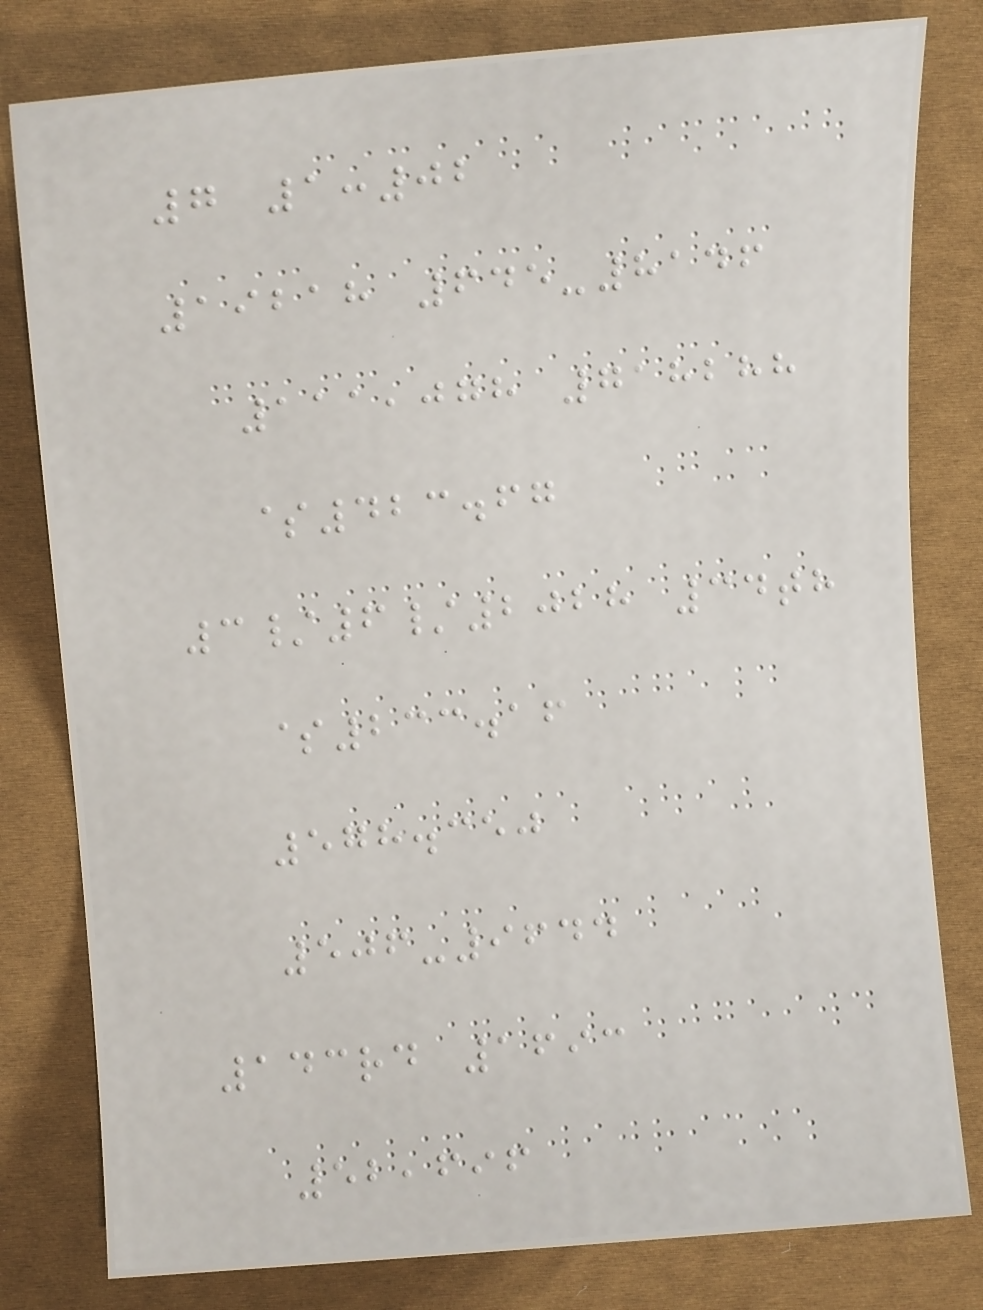7 1:02
19218 645-8146
111,078 718288
$423.67
3/6/2028 34th
$233.16
578.350
506-9644
143rd 1693
52,696
